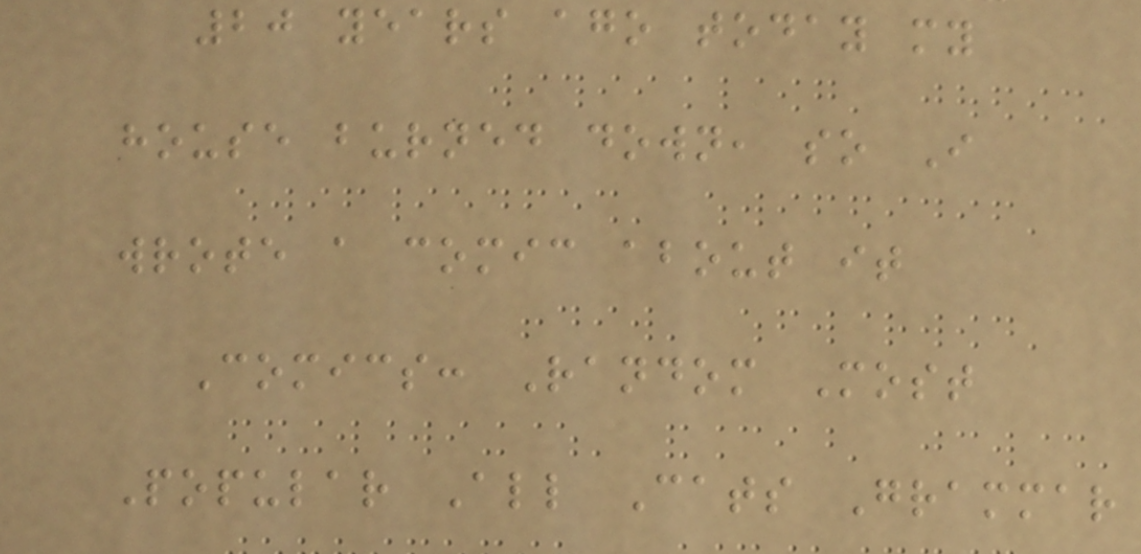20 years ago today my
house burned down, so I
wrote a comic about it
Comics: Random Most
Popular All Cats Grammar
